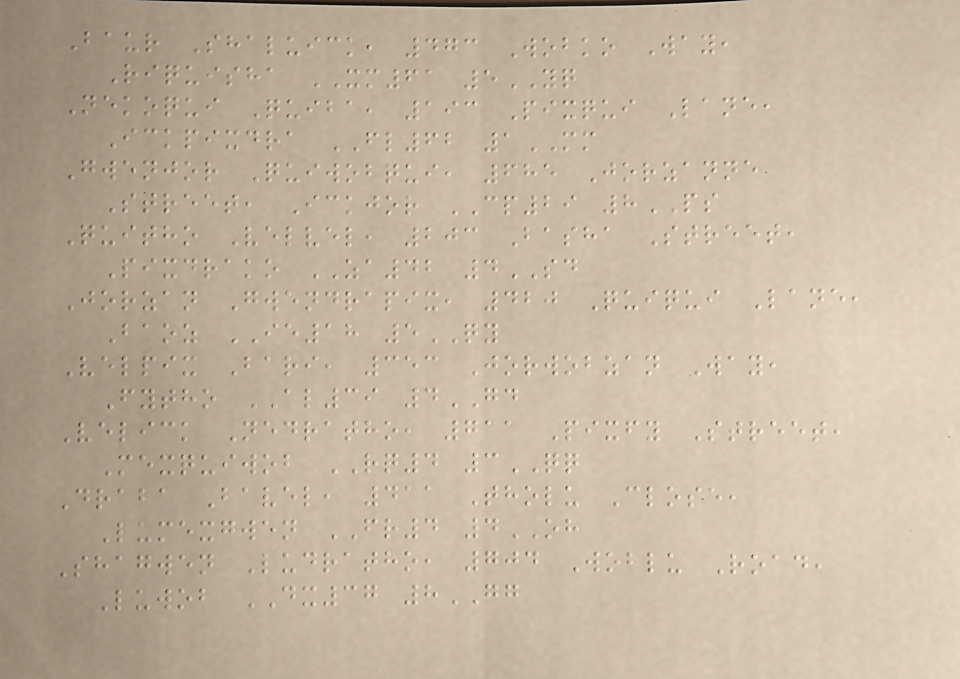Baur Shaluick, 473 Wobko Way,
Riquisha XM61 5YQ
Nekoqui Quiba, 193 Pixqui Lane,
Ickpixdra FL62 1MM
Gwenjor Quiwobqui, 685 Jorzanne
Street, Ickjor CP29 8PS
Quitho Velvel, 203 Basha Street,
Pixdrako ZA42 4SD
Jorzan Gwendrapix, 420 Quiqui Lane,
Baoz IE18 5QY
Velpix Bari, 353 Jorwobzan Way,
Fytho AL39 4GD
Velick Nedratho, 711 Pixfy Street,
Mexquiwob RQ4 3QQ
Draba Bavel, 411 Tholu Close,
Lumexgwen FR4 4OH
Shagwen Ludratho, 704 Woblu Road,
Luwob DX37 8GG
